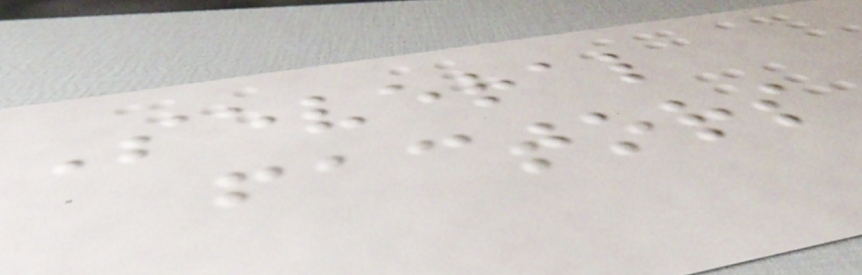Several
factors
